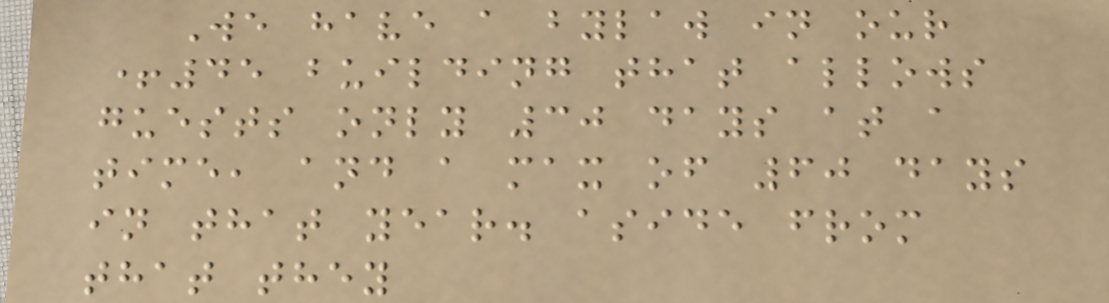We have a bylaw in our
+45 building that allows
guests only 30 days at a
time, and a max of 60 days
in that year. aside from
that they
